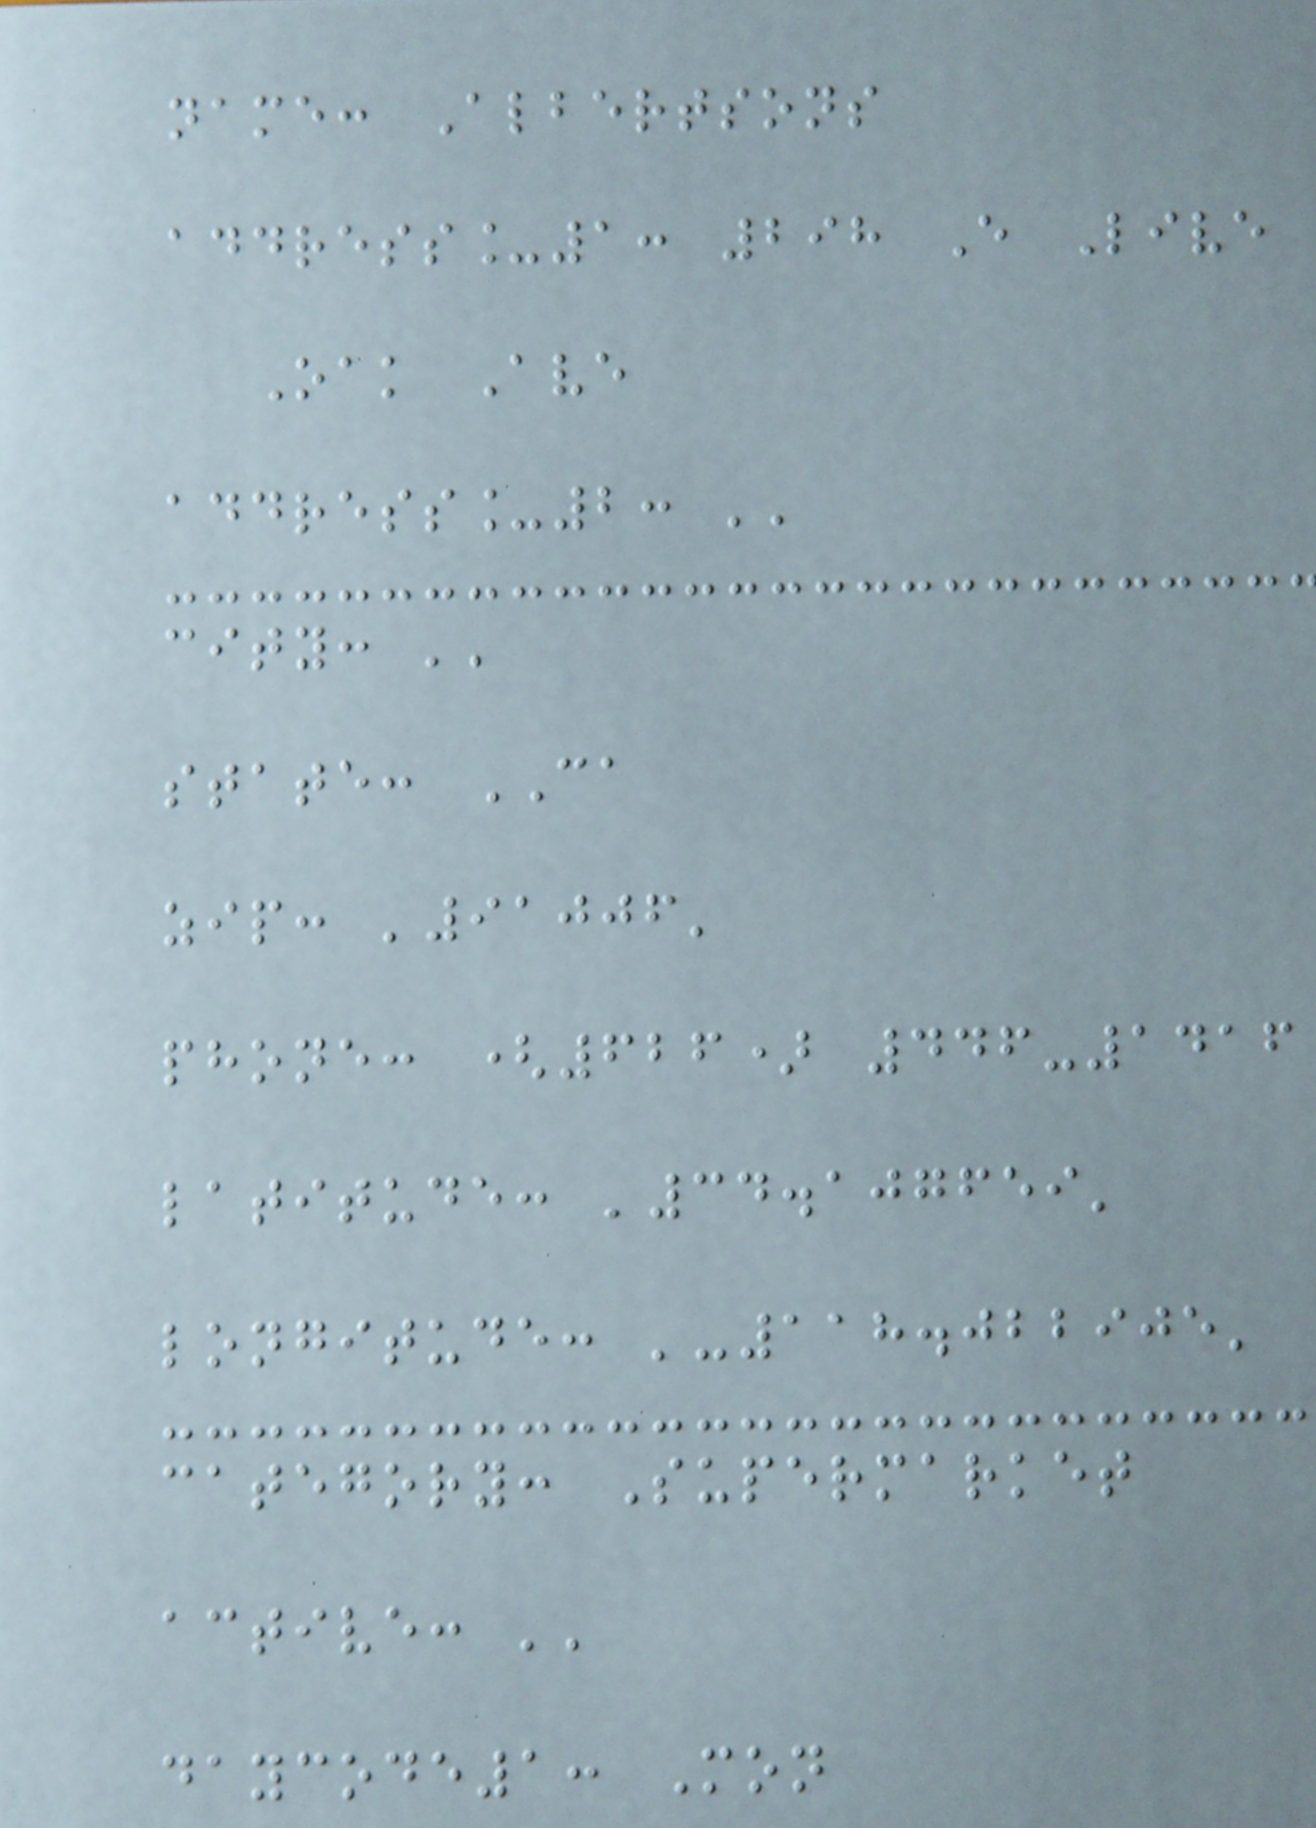name: Albertsons
address_1: 298 E Live
Oak Ave
address_2: ''
city: ''
state: CA
zip: '91006'
phone: (626) 446-1416
latitude: '34.107659'
longitude: '-118.022905'
category: Supermarket
active: ''
daycode1: Mon
